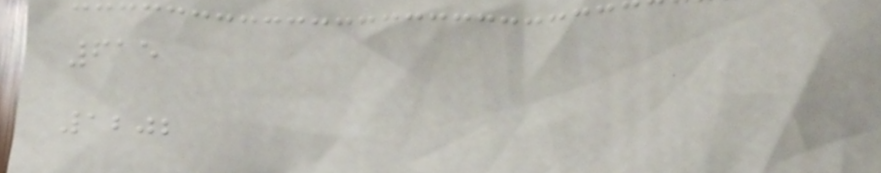615
1202
